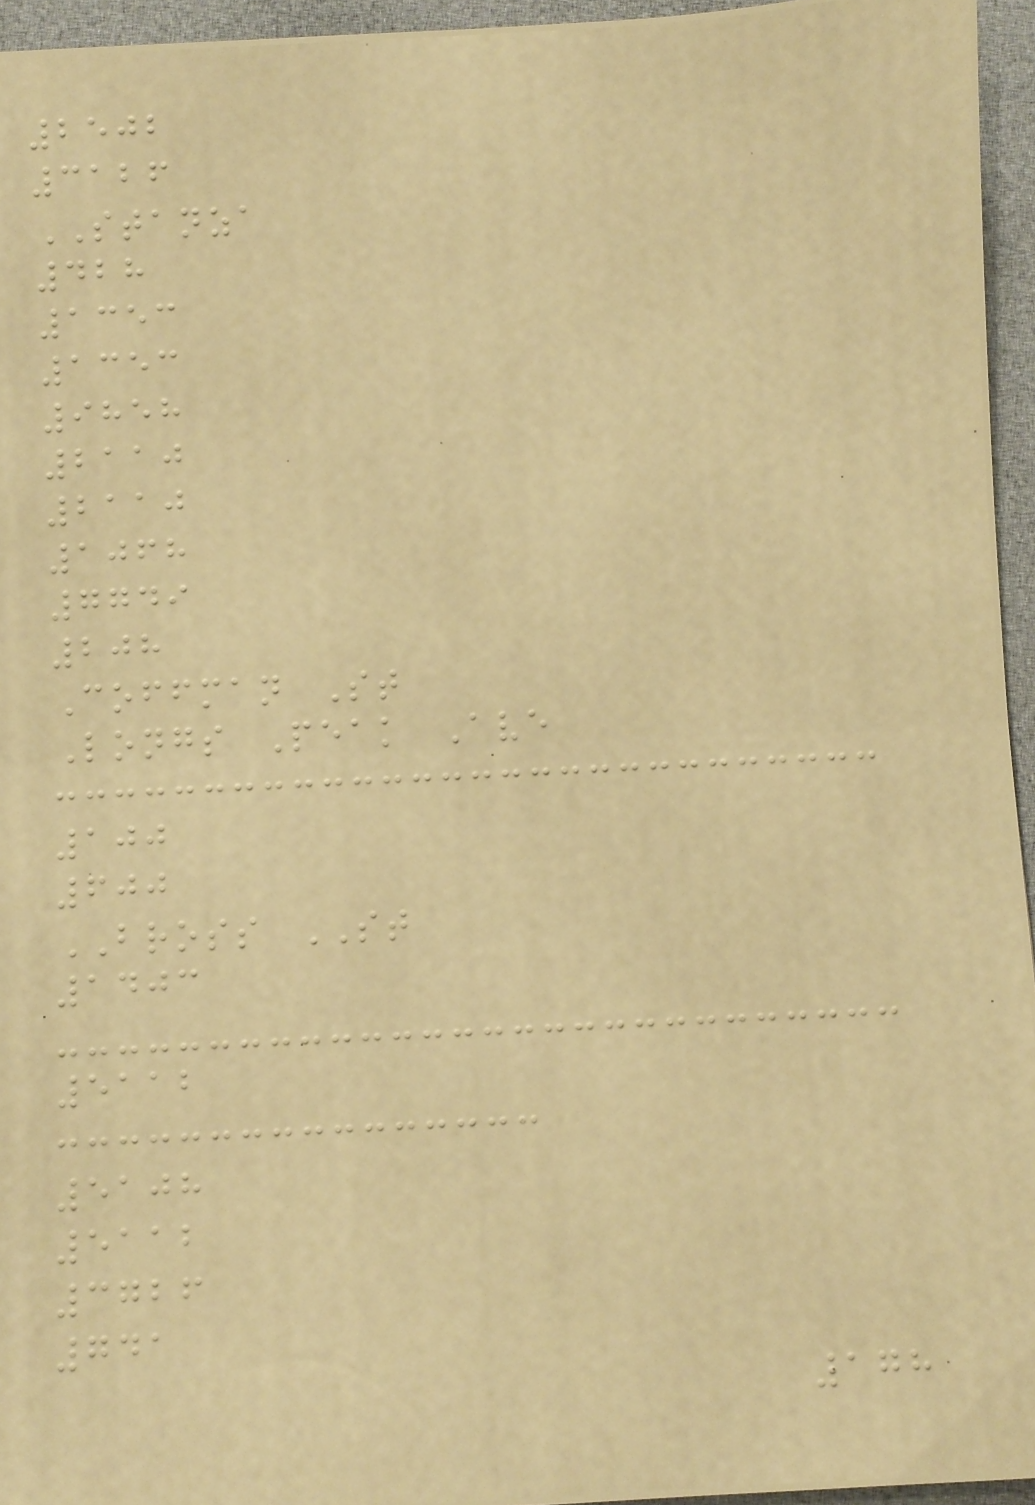2502
3126
STANZA
428
1353
1353
9858
2110
2110
1068
7749
208
Coffman St
Longs Peak Ave
100
600
BROSS ST
1403
5112
5108
5112
3726
741
178
